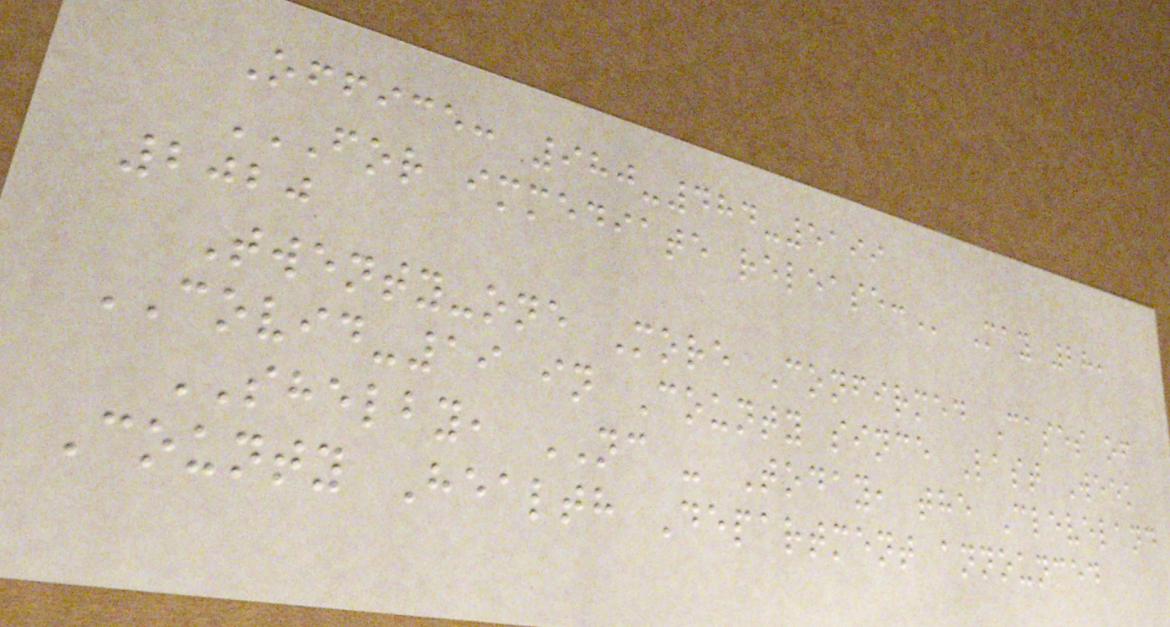Office: 980-484-5199
FOR IMMEDIATE RELEASE: May 28,
2020
Twenty-one More Confirmed Cases of
COVID-19 in County since Last Week
SHELBY, NC - Today, the Cleveland
County Health Department announced
